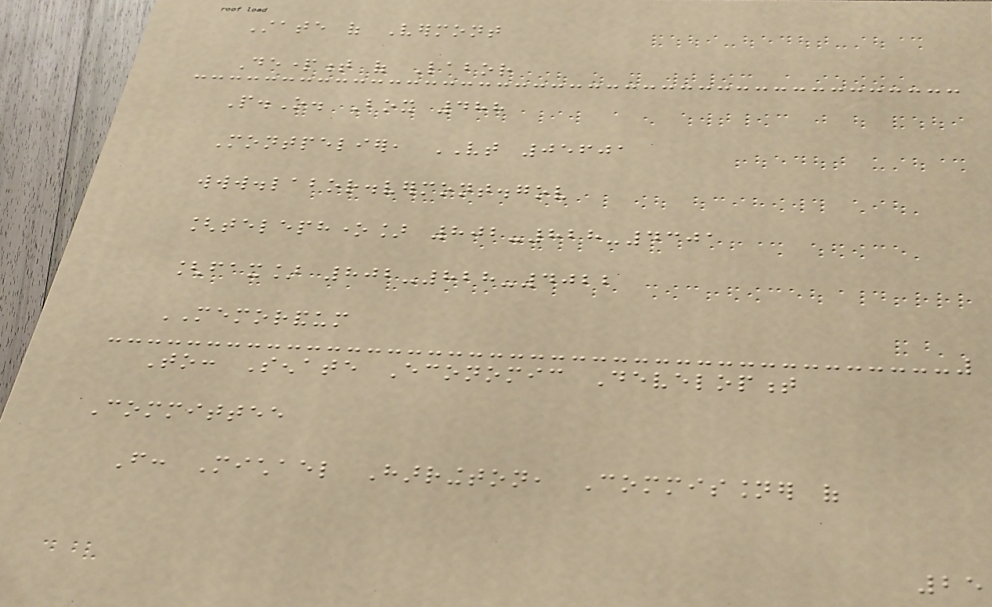State of Vermont
Department of Labor
P.O. Box 488
Montpelier, VT 05601
www.labor.vermont.gov
[telephone] 802-828-4301
[fax] 802-828-4022
MEMORANDUM
To: Senate Economic Development
Committee
From: Michael Harrington, Commissioner of
25
